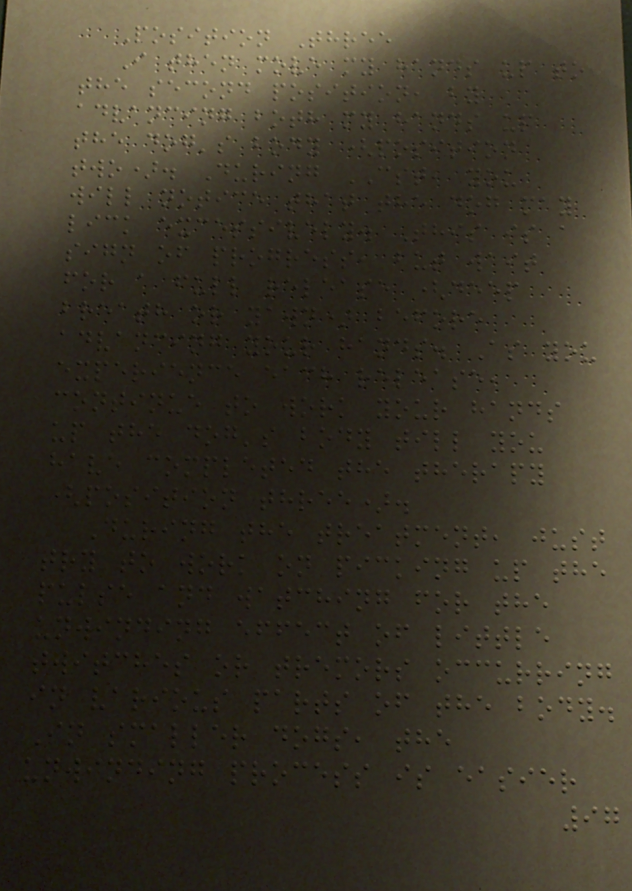Position Three
I then move my hands up to
the second position, by
advancing both my hands up
the dog's body (position
two). During CST, you
will notice that the dog may
lick excessively. This is a
sign of progress, but wait
for a full release (deep
breath or yawn) before
advancing your hands. As you
experience each release,
continue to work your hands
up the dog's body till you
have completed the therapy
(position three).
During the treatment, just
try to work on picking up the
pulse and watching for the
unwinding effect of little
twitches or tremors occurring
in various parts of the body.
In smaller dogs, the
unwinding process is easier
97
